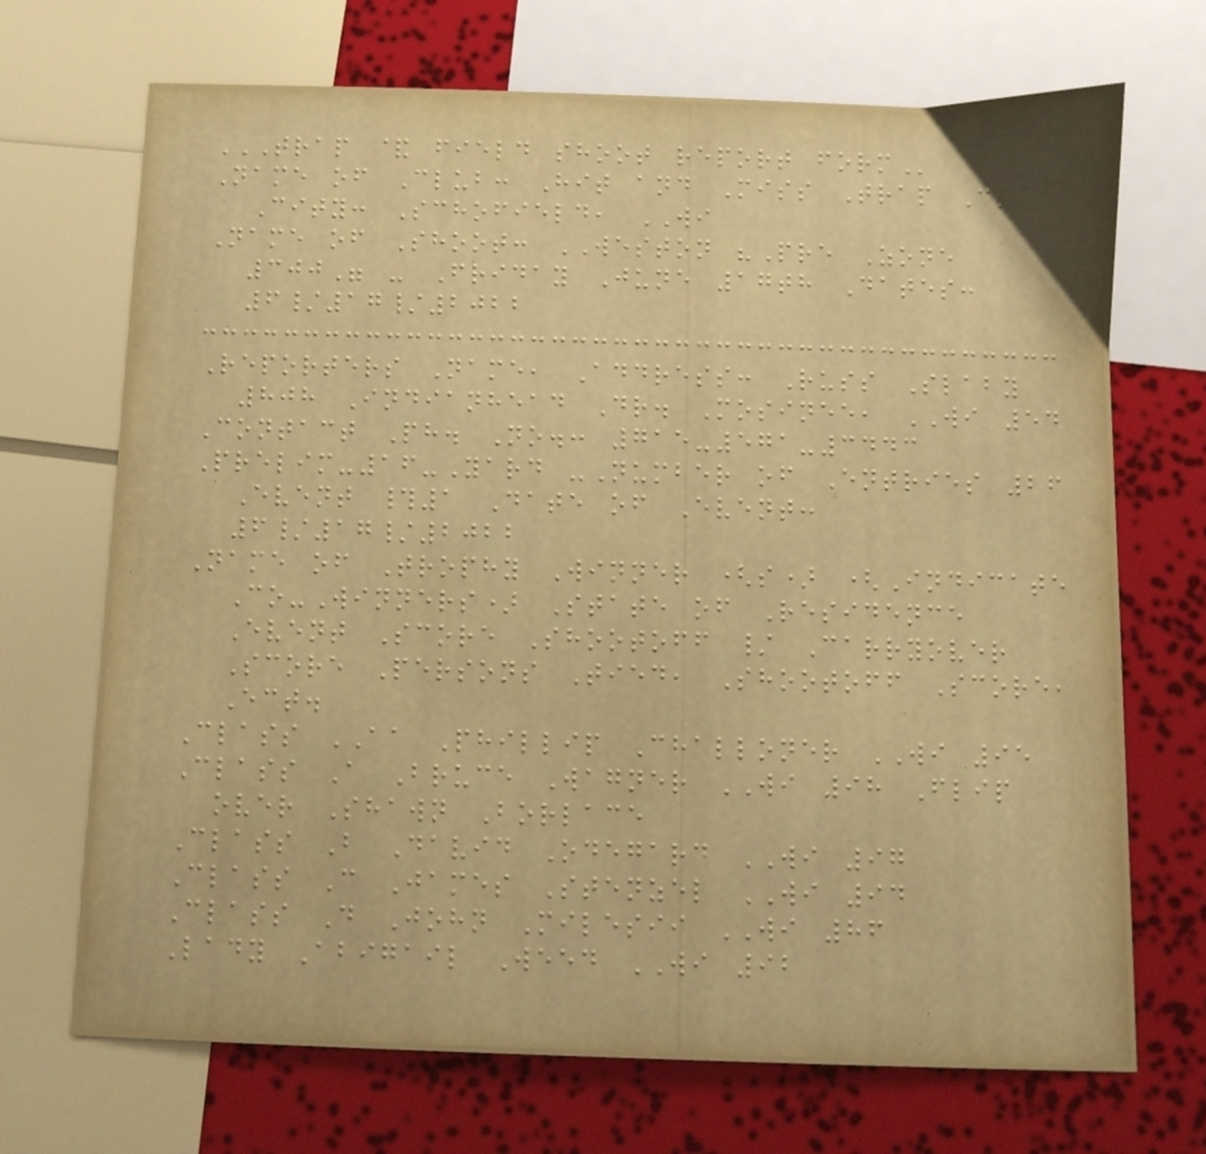TRAP & FIELD SHOOT REPORT FORM
Name of Club: Hit and Miss Trap Club
City: Schofield, WI
Name of Shoot: WESTON "Pre Zone
300" - Friday June 17th Dates:
6/17/2022
Reporters Name, Address: Russ Slaby
808 Indianhead Dr. Mosinee, WI 54
Contact Ph. No.: 715-571-3443
Prelim-16-Yard -Number of Entries 26
Event #1 Date of Event:
6/17/2022
Name of Trophy Winner (s) (Indicate
Co-Winners) State of Residence
Event Score Shootoff / Carryover
Score Persons Tied, Shootoff Score,
Ect.
Class AA Phillip Challoner WI 95
Class A Bruce Wagner WI 98 Flip
over Shawn Borlace
Class B David Odegard WI 97
Class C James Stenzel WI 94
Class D John Milesii WI 86
Lady Abigail Weed WI 92
